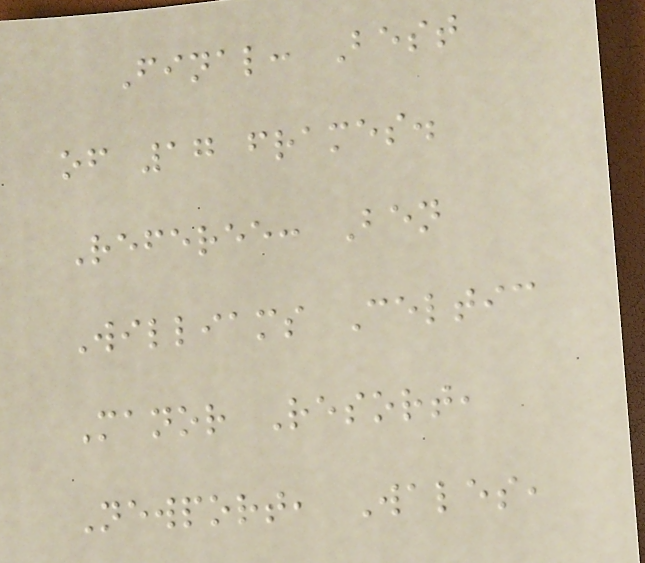Final: Best
of 17 frames.
Referee: Ben
Williams Celtic
Manor Resort,
Newport, Wales,
